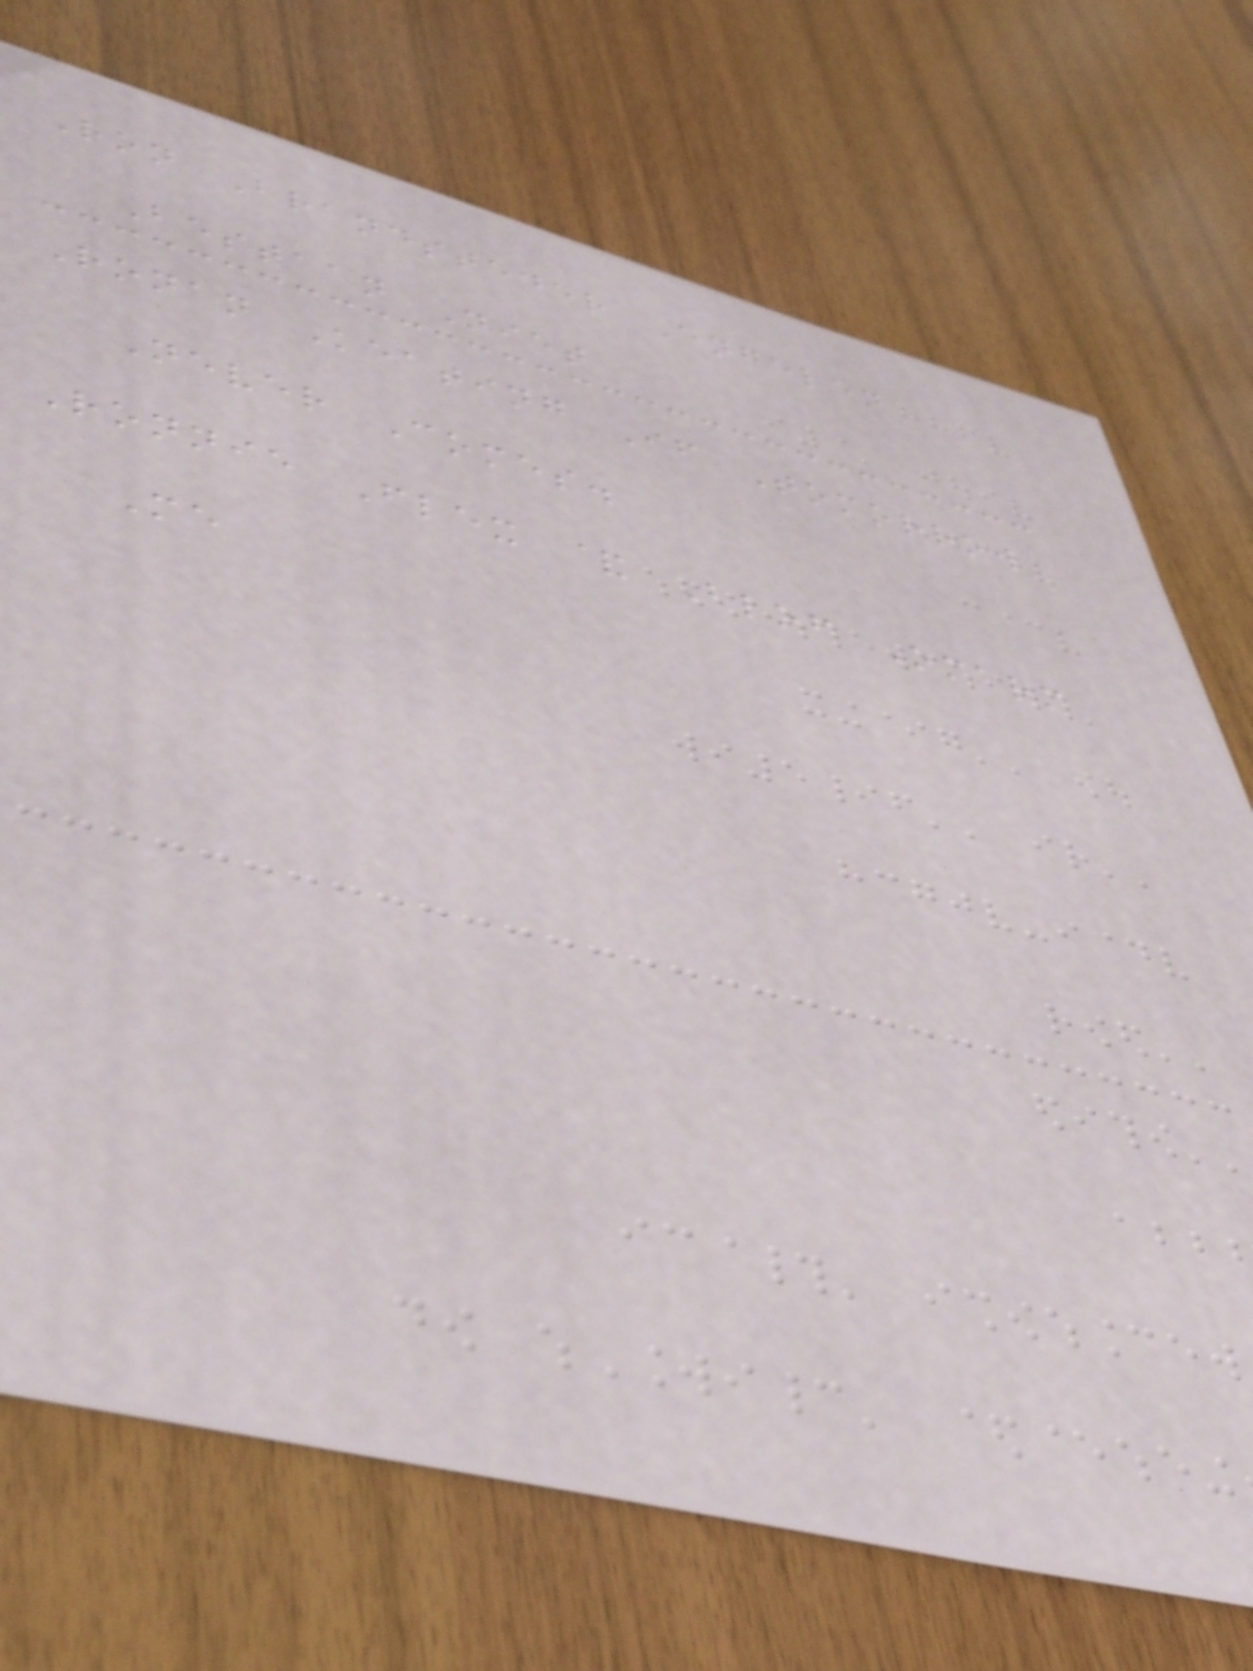Ron Brandsteder Engelen
Bestaan Niet
Ronan Keating If Tomorrow
Never Comes.
Ronnie Flex & Blof Omarm
Me
